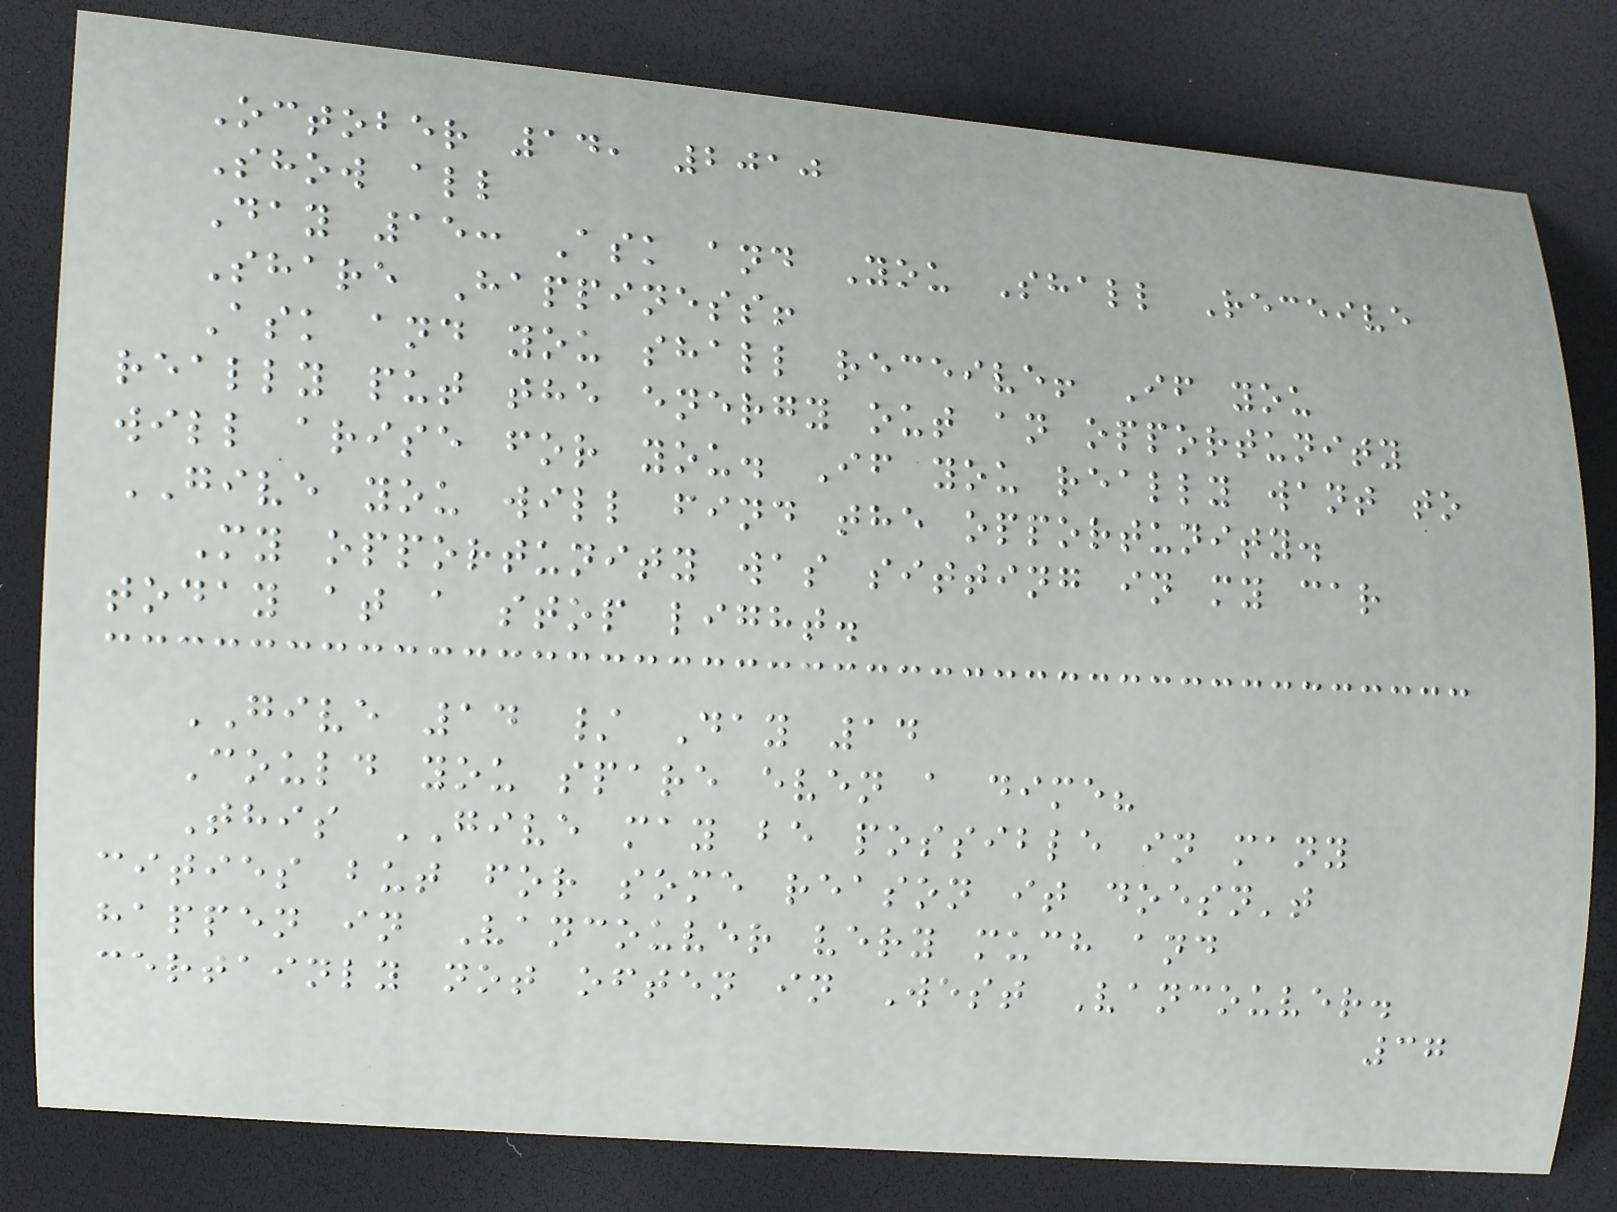October 14, 2010
Show all
Day 15: Ask and You Shall Receive
Share Happiness!
Ask and you shall receive! If you
really put the energy out an opportunity
will arise for you. If you really want to
GIVE you will find the opportunity.
My opportunity was sitting in my car
today at a stop light.
GIVE 14 / Day 14
Could you spare even a dime?
This GIVE may be possible in many
cities but for some reason it doesn't
happen in Vancouver very much and
certainly not often in West Vancouver.
37
